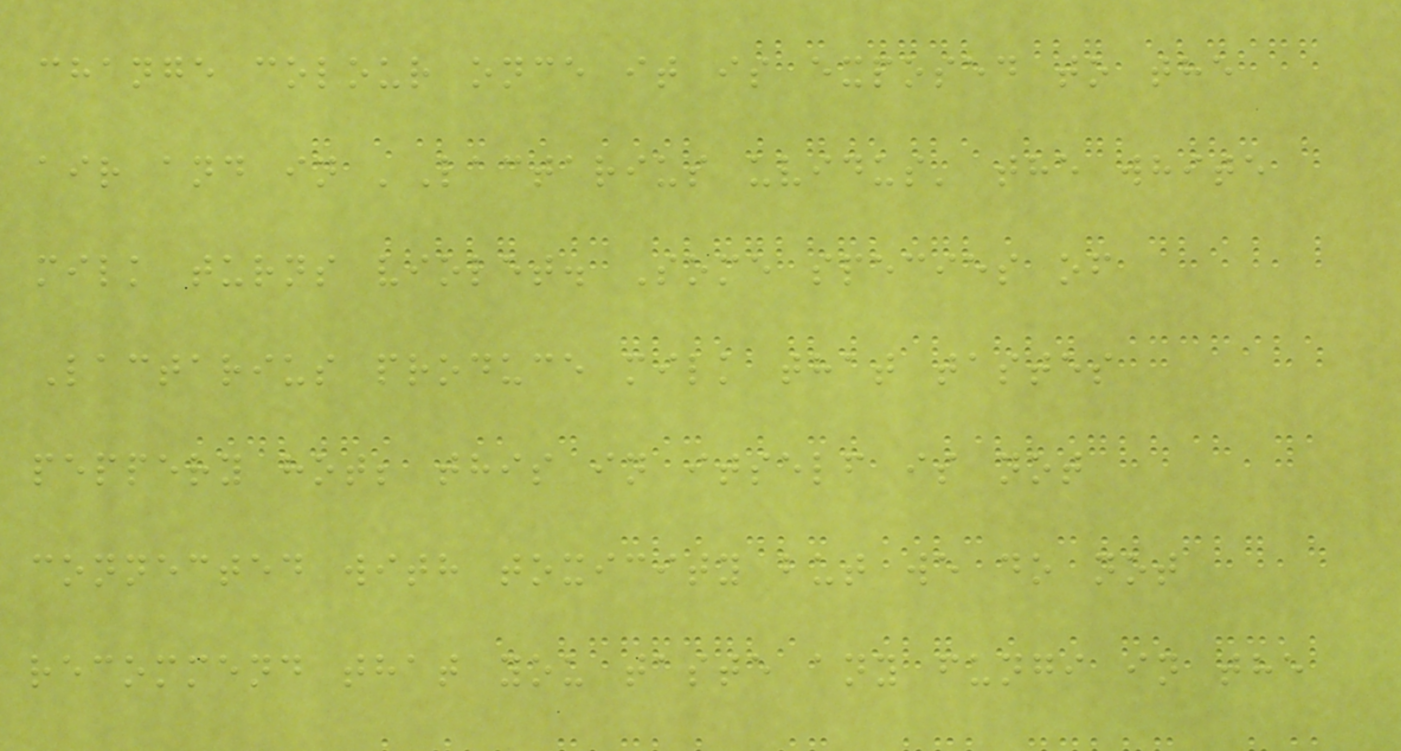change colour once it is exposed to the
air and in 'Lactarius uvidus' the white
milk turns violet. Some species of
Lactarius produce milk that tastes
peppery hot; this in itself is not
connected with toxicity but we do not
recommend that you taste any fungi in the
